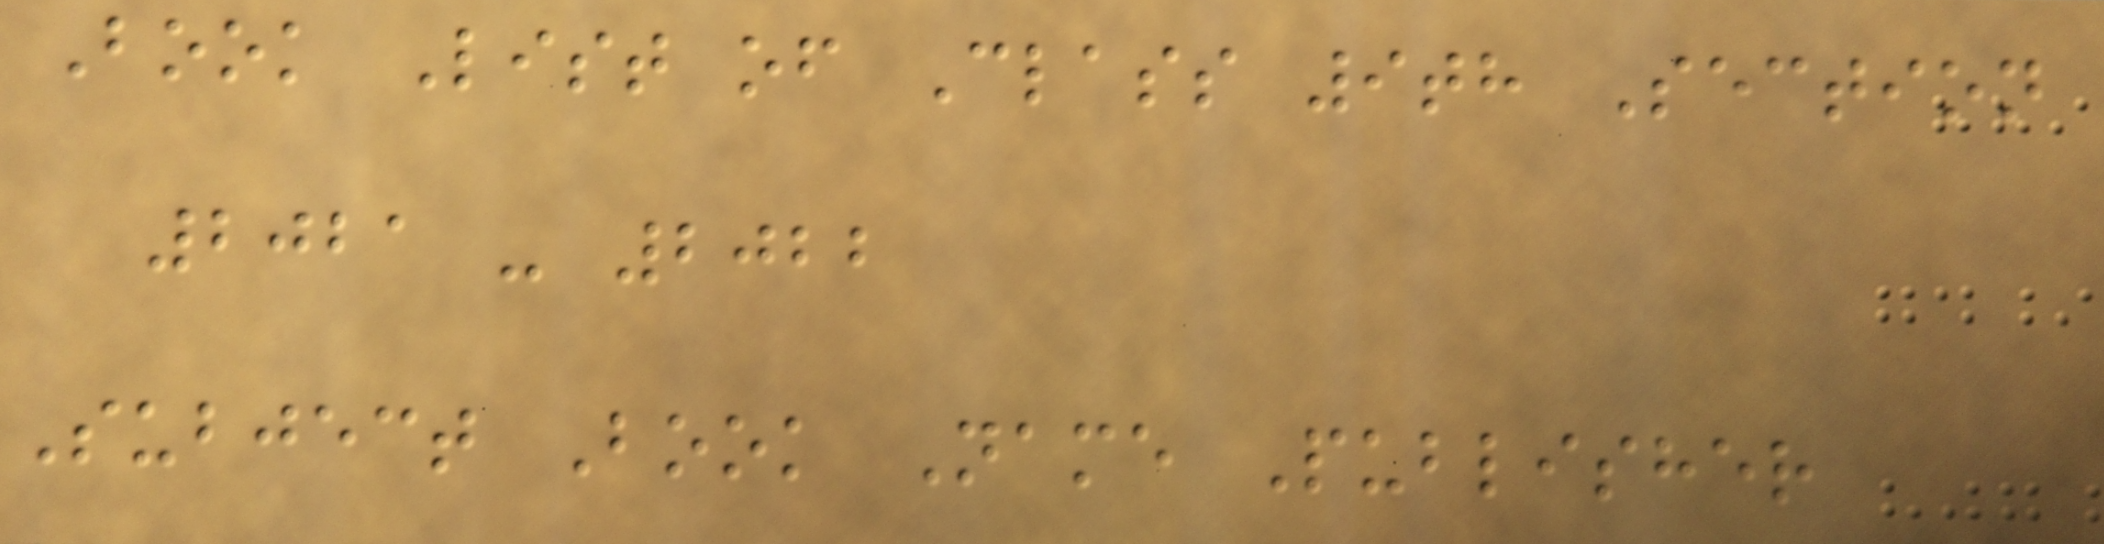Book List of Class 9th Section
2021 - 2022
Subject Book Name Publisher
